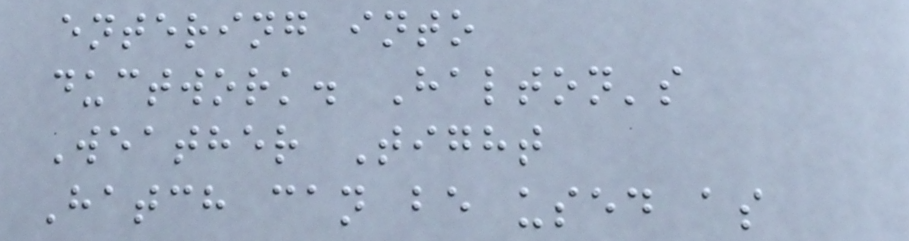entering into
ductwork. Halton's
Weather Tight
Hatch can be used as
